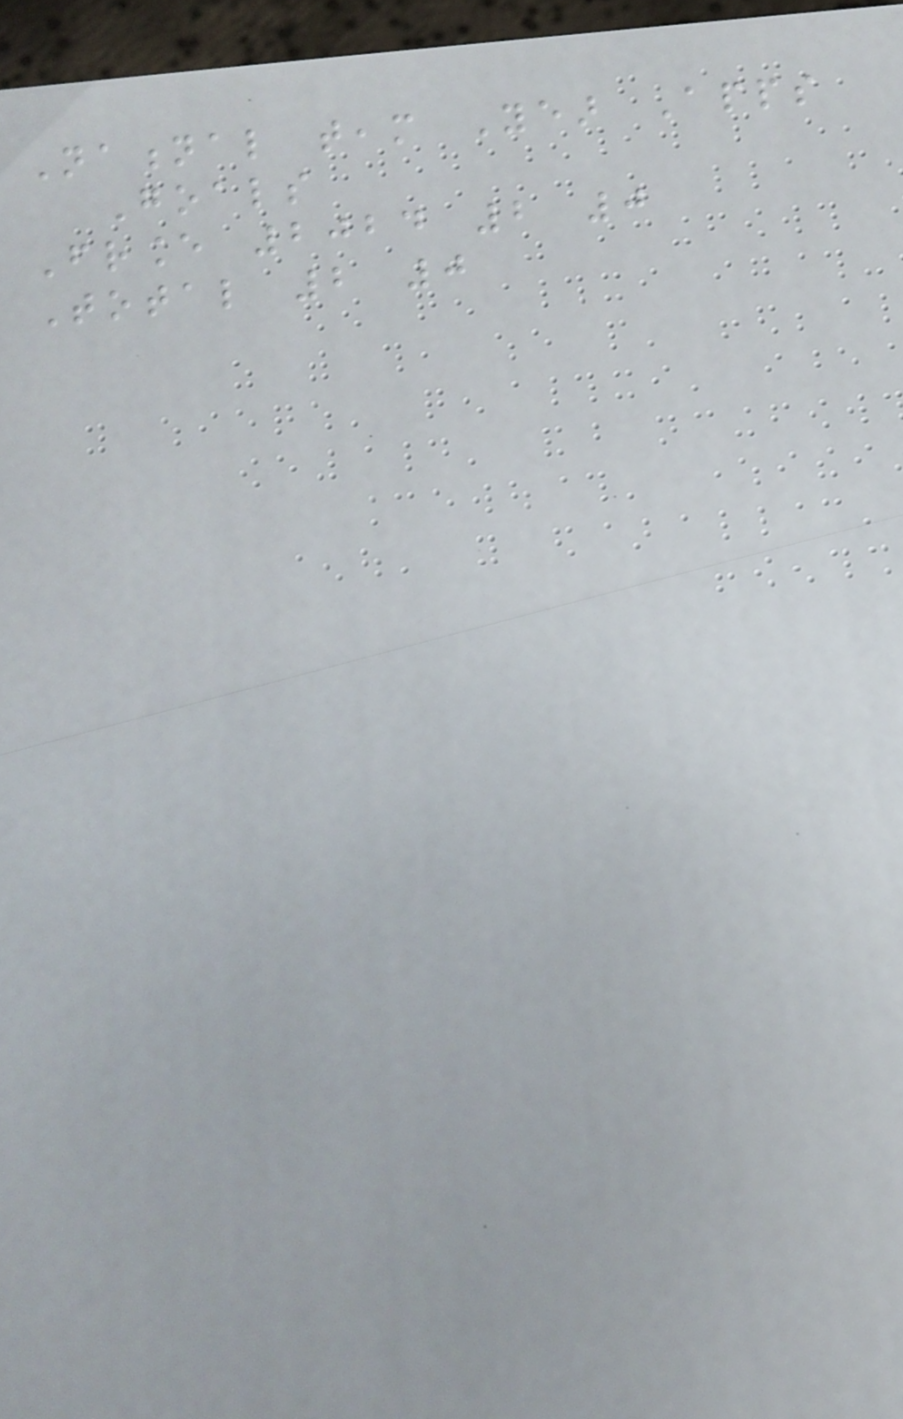National team Year Apps
Goals
France 2024 2 0
Total 2 0
